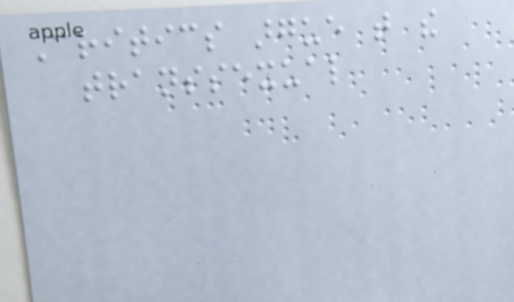Critics argue that the
transsexual
